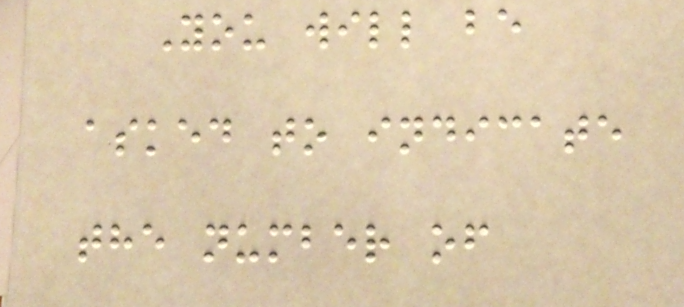You will be
asked to indicate
the number of
